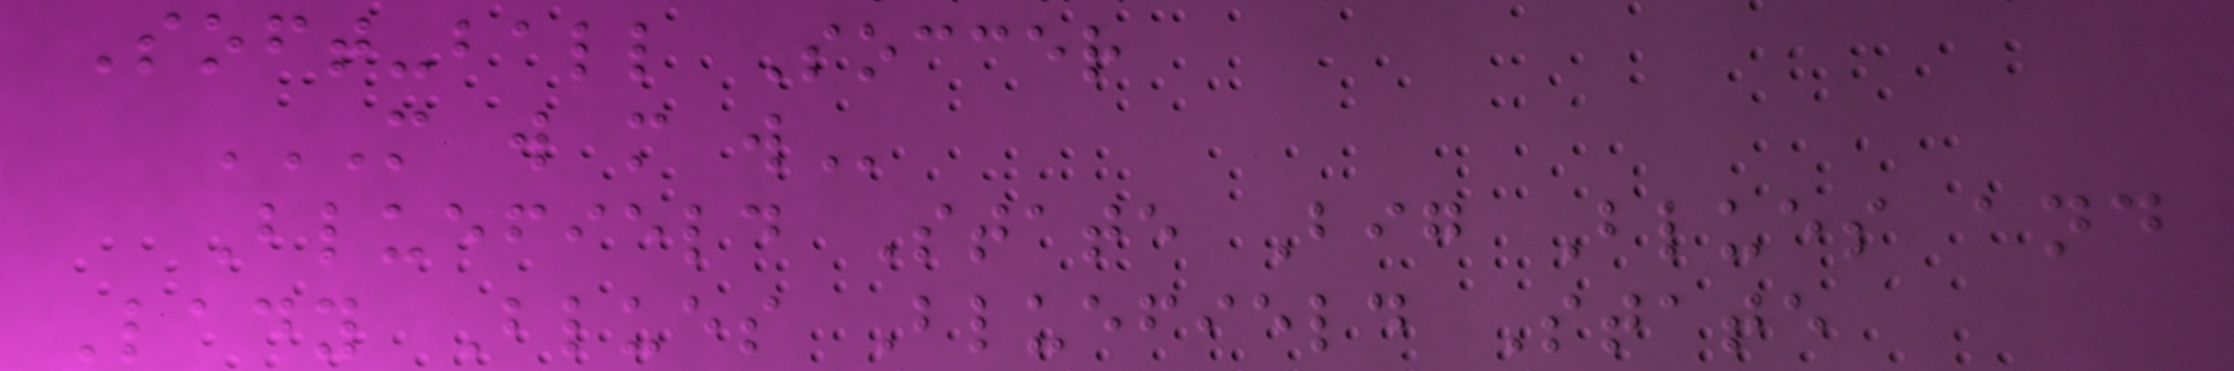Soft-ball Soccer
M W M W
Bluefield State Big Blues and
Lady Blues Bluefield State
